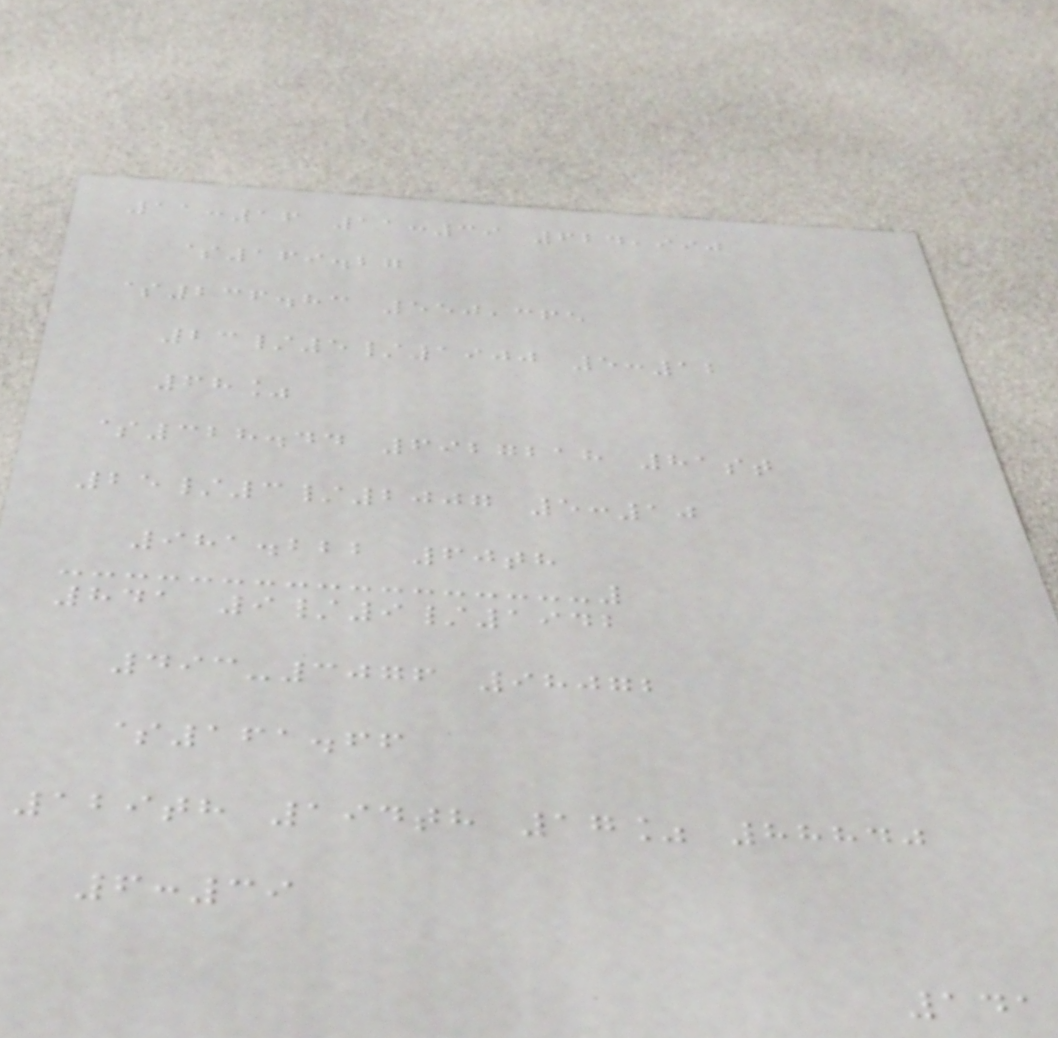11:16 11:39 624,990
$169.27
$236.83 550,365
23/5/1900 5:12
68%
$328.44 6927218 81st
25/3/2007 5:10
981.222 60th
841 9/9/1942
493-3076 98072
$161.66
129th 194th 17% 88840
6:39
141
